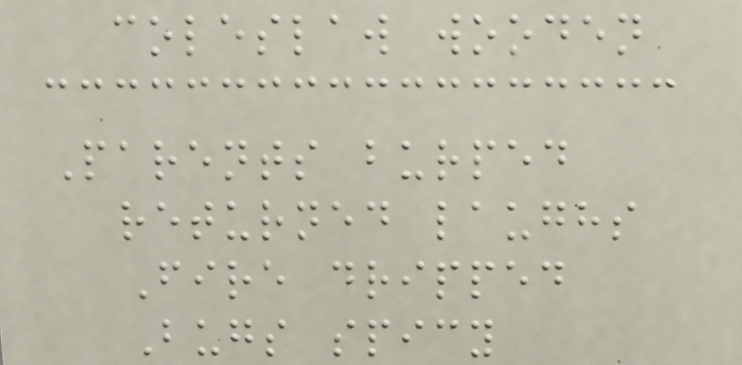coleslaw wooden
Parents burped
returned laughs
Fire dripped
Bugs spicy
